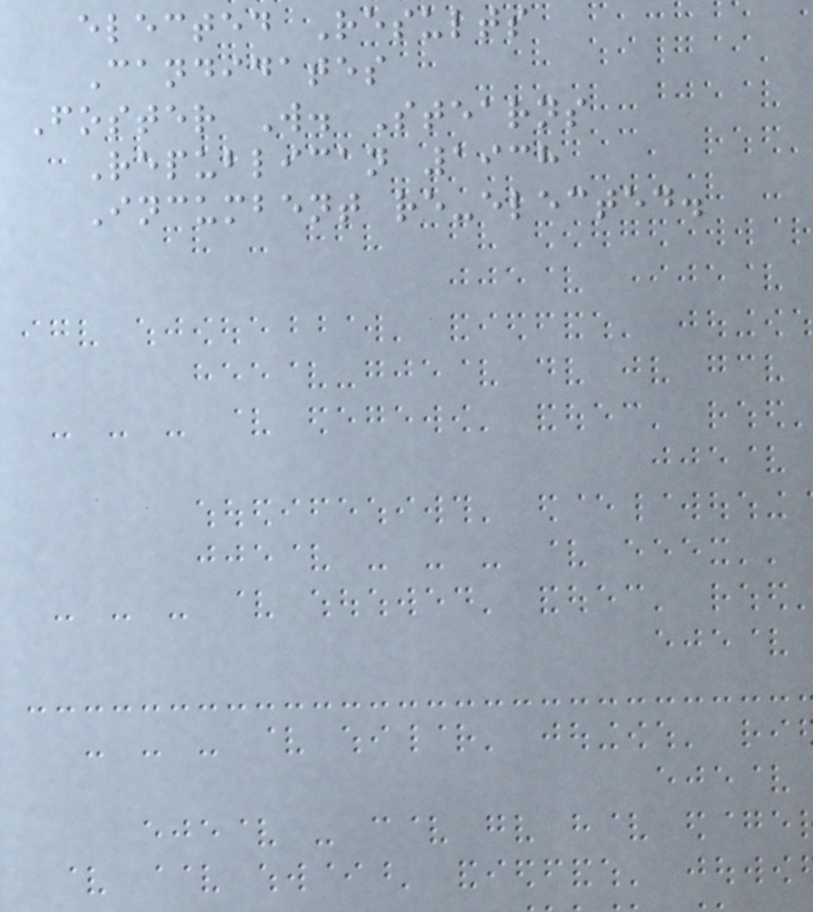elected Results
Candidates
Foster W. Stearns
Republican 1938
Incumbent re-elected.
